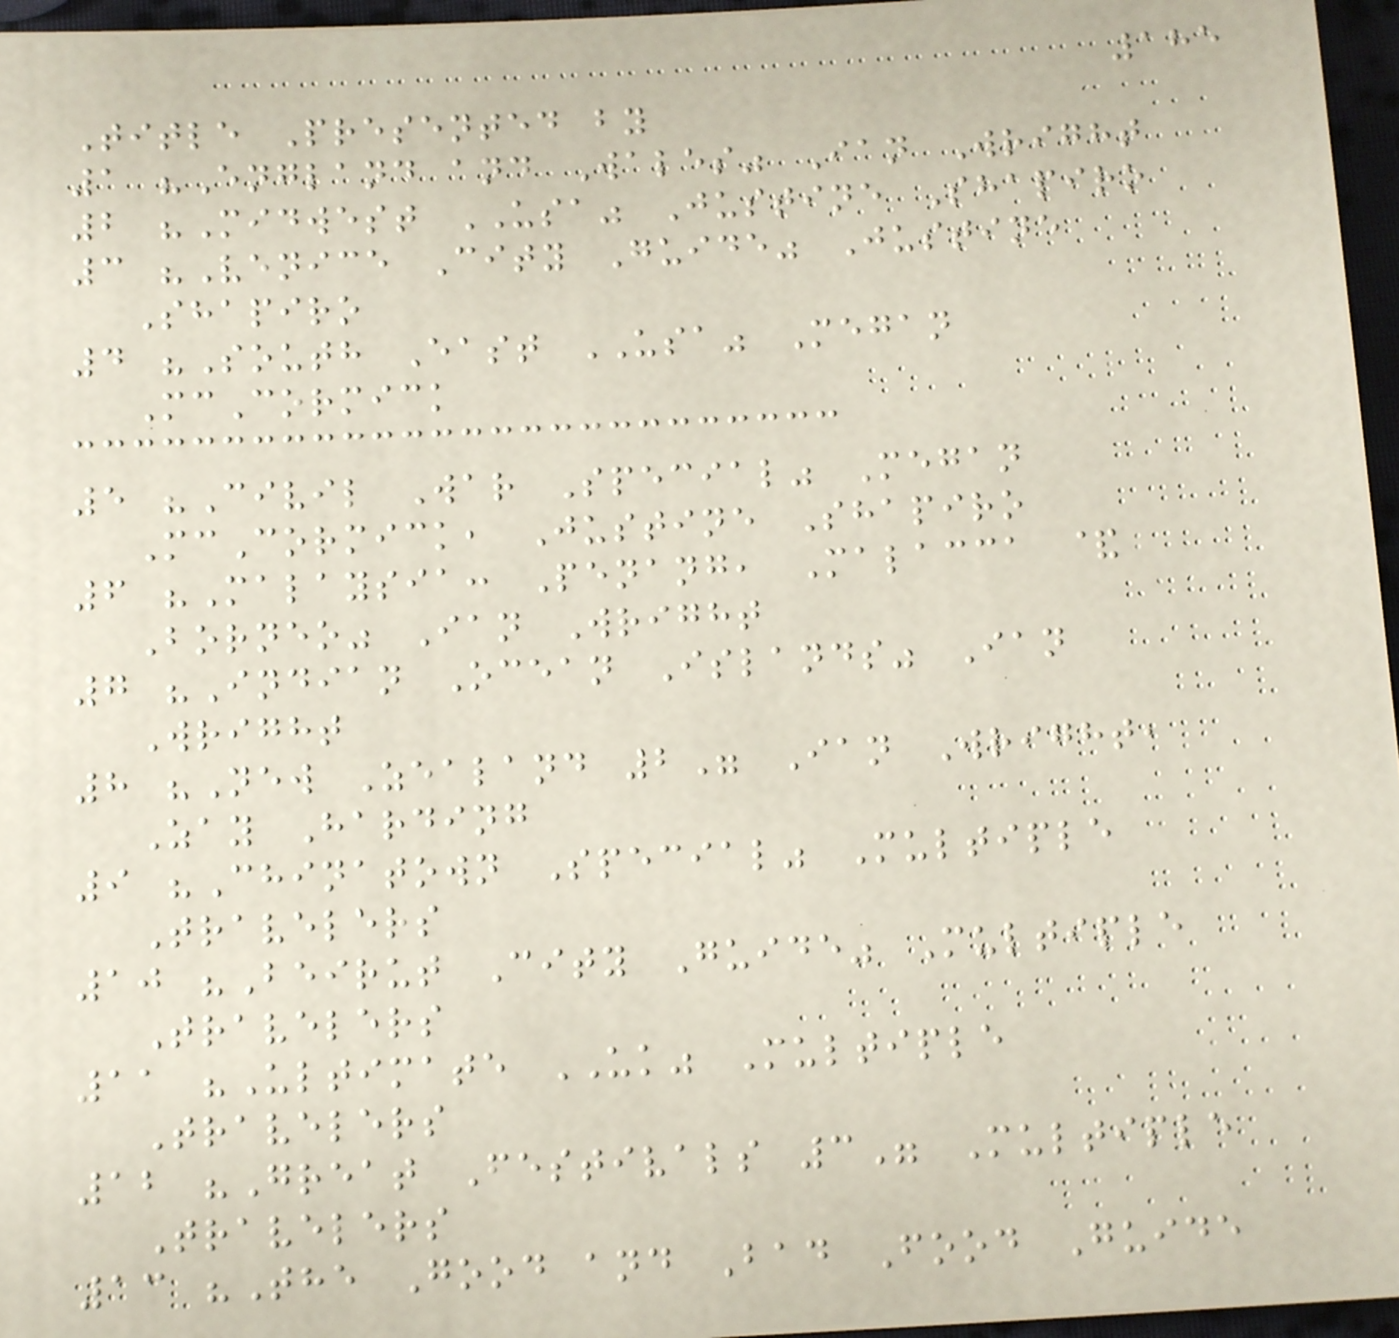185
Title Presented by
1 "England and Wales" Ian Wright
2 "Midwest USA" Justine Shapiro
3 "Venice City Guide" Justine
Shapiro
4 "South East USA" Megan
McCormick
5 "Civil War Special" Megan
McCormick, Justine Shapiro
6 "Malaysia: Penang, Malacca &
Borneo" Ian Wright
7 "Indian Ocean Islands" Ian
Wright
8 "New Zealand 2" Ian Wright,
Zay Harding
9 "Chinatown Special" Multiple
Travelers
10 "Beirut City Guide" Multiple
Travelers
11 "Ultimate UK" Multiple
Travelers
12 "Great Festivals 3" Multiple
Travelers
13 "The Good and Bad Food Guide
